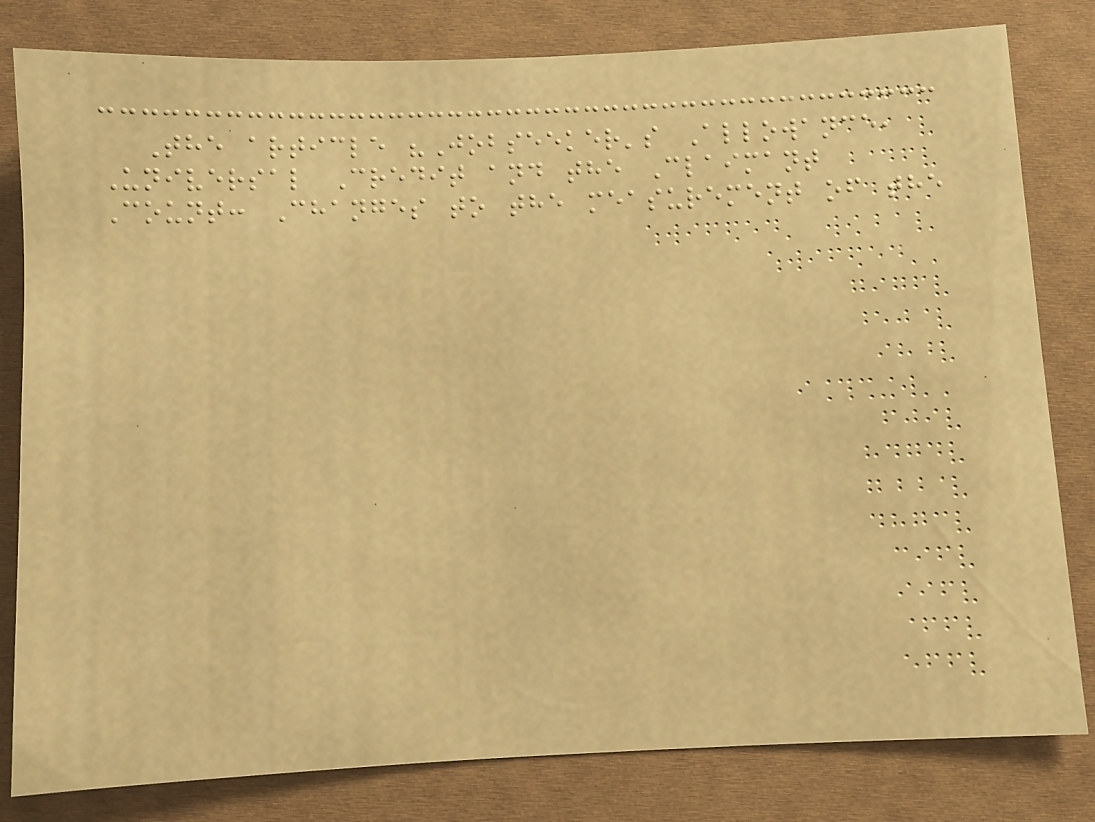The article "Jobseeker's Allowance,
Universal Credit and the Claimant
Count: Changes to the measurement of the
